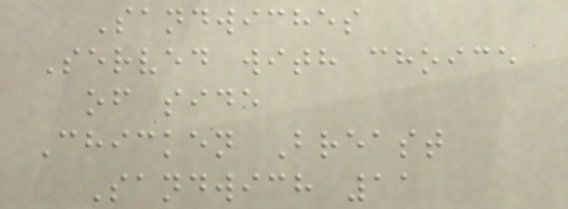Sandwiches
Served with choice
of side
Chicken Breast
Sandwich 11
